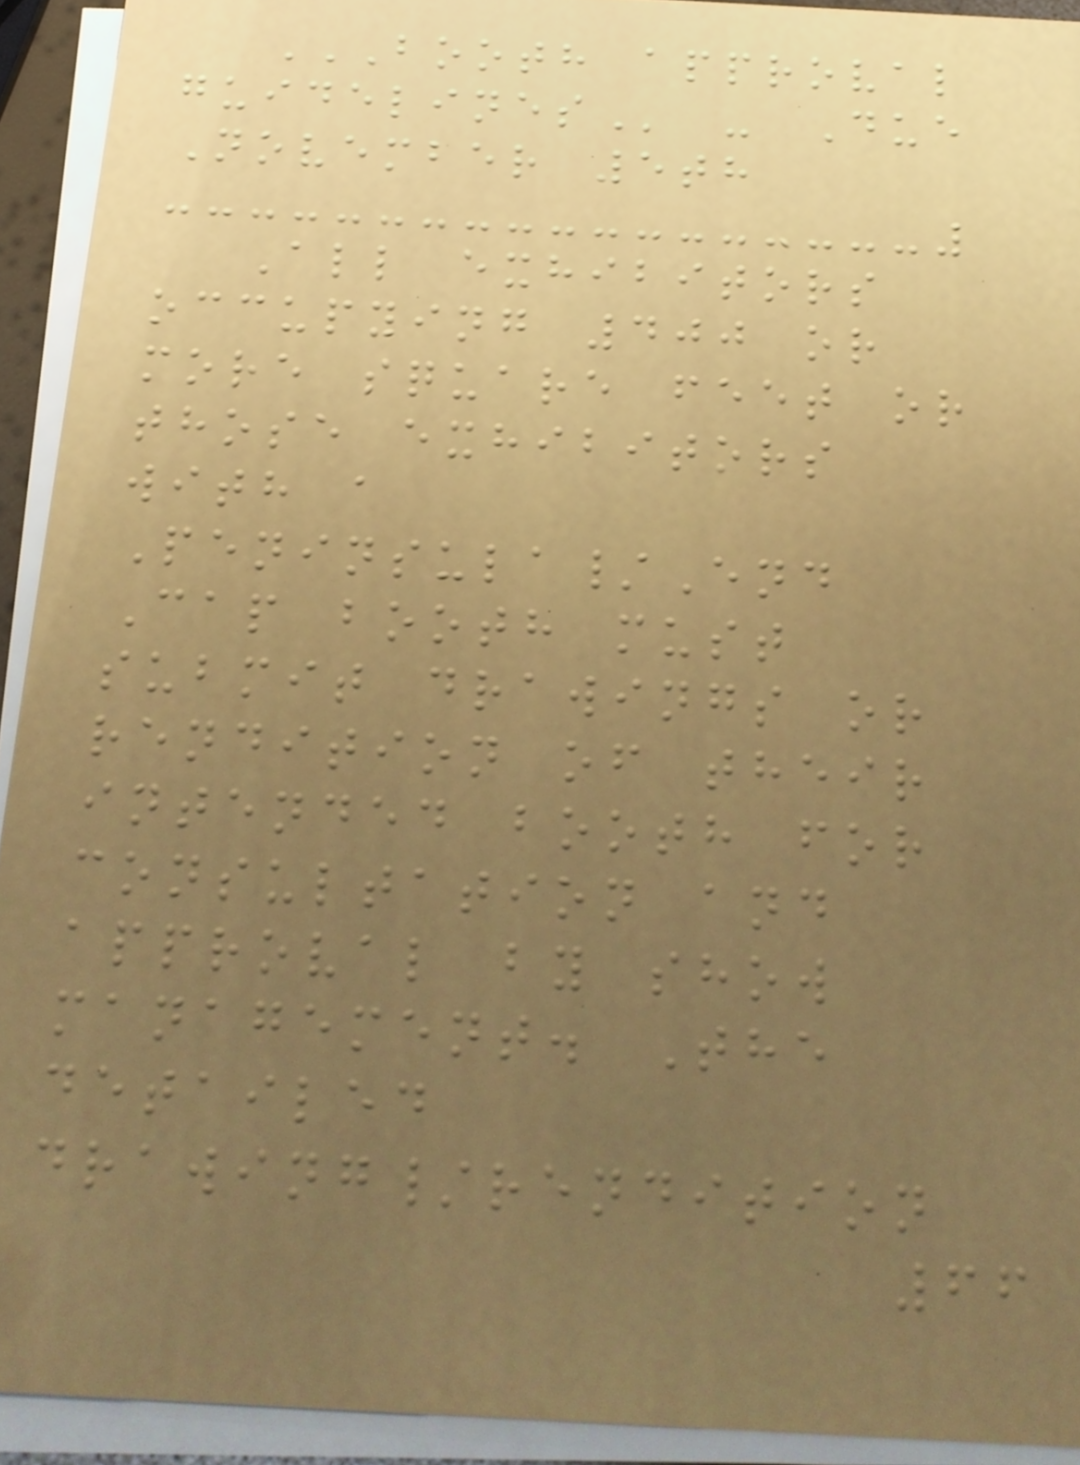BOOTH APPROVAL
GUIDELINES - Due
November 5th
All exhibitors
occupying 400 or
more square feet or
those exhibitors
with a
Peninsula/End
Cap booth must
submit drawings or
rendition of their
intended booth for
consultation and
approval by show
management. The
detailed
drawing/rendition
66
